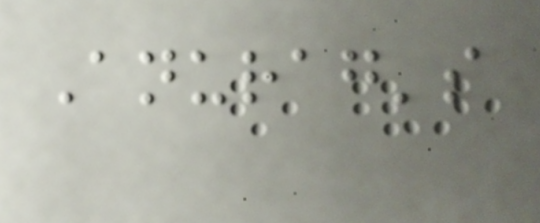Anurag's
